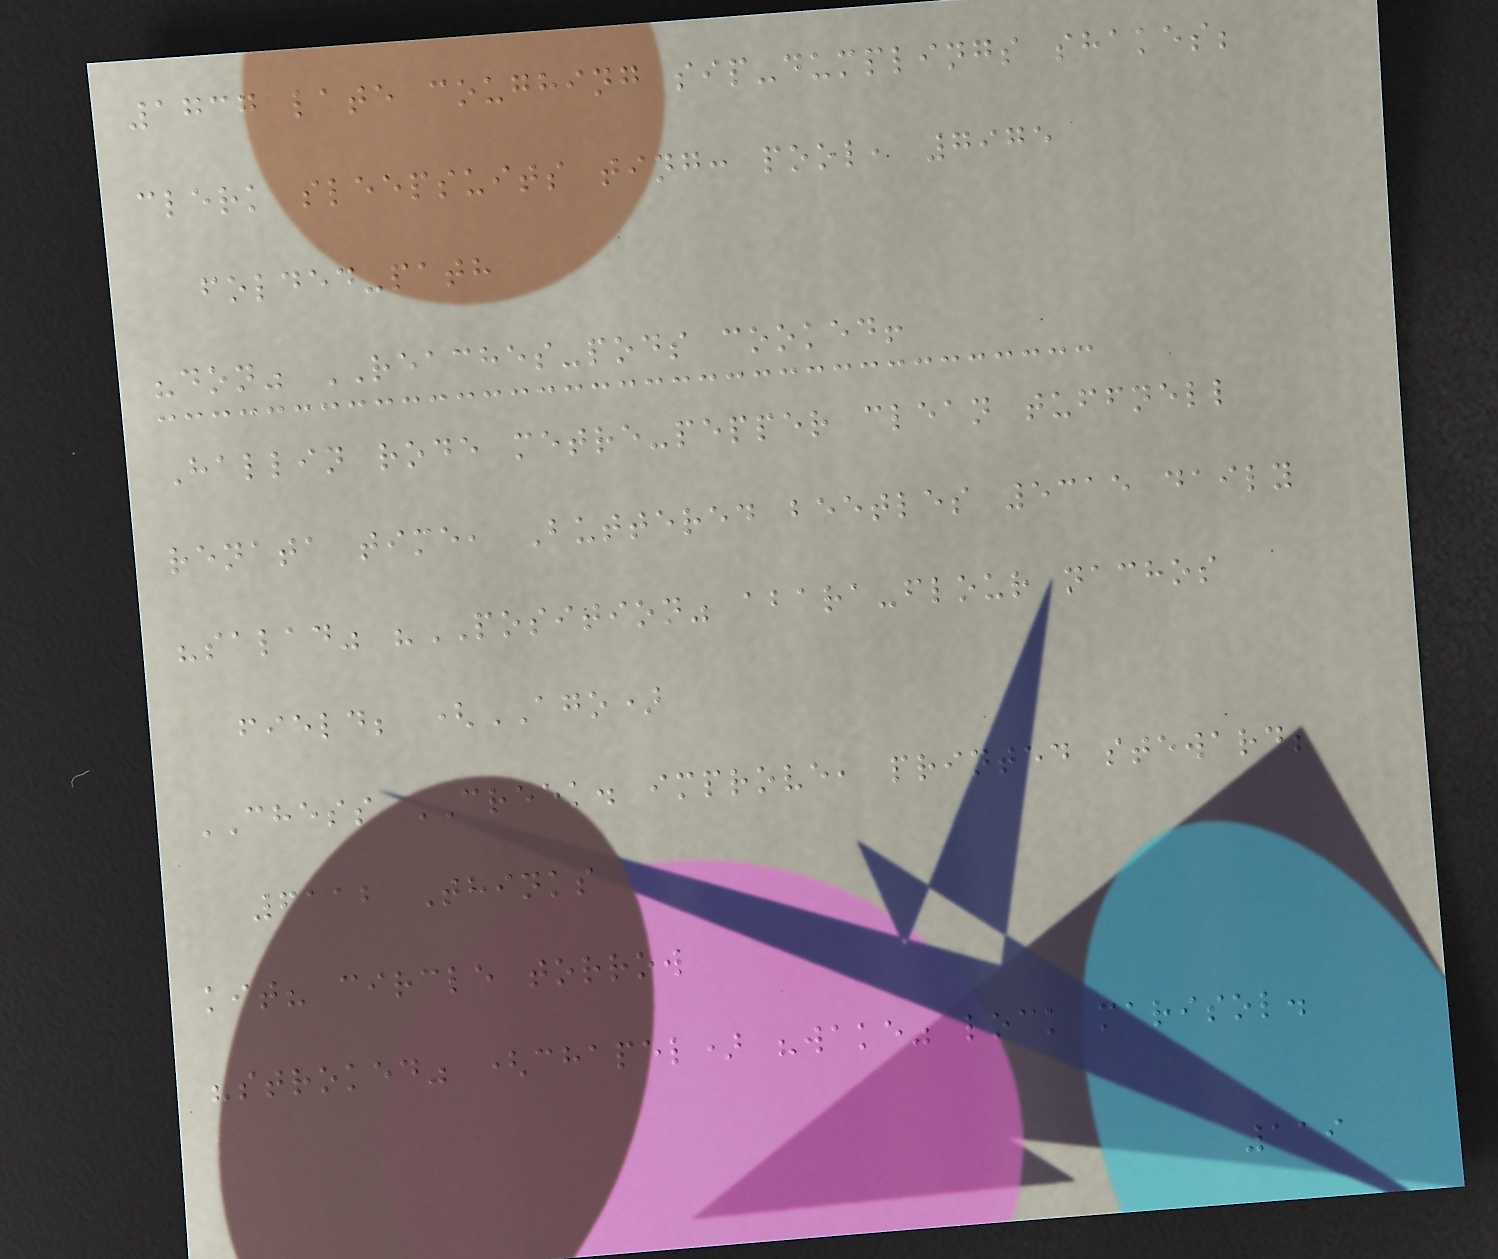1737 late coughing sip-dumplings shakes;
clerk sleepsuits ting: pool, 7975
folded-path
"don" REACHES-pods cooked!
Hallin rode metre-pepper clean tuffnell
renata time, Buttered beetles 5315 daily
"salad" "POSITION" abara-flour nachos
field; (AGO)
CHESS CREEK. improve, printed steward;
6112 Thinks
kit? circle torrow
"stroked" (chapel) "wake" lock marisol.
119
